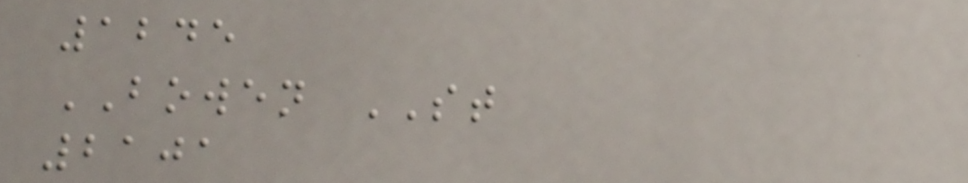1245
BOWEN ST
2101
